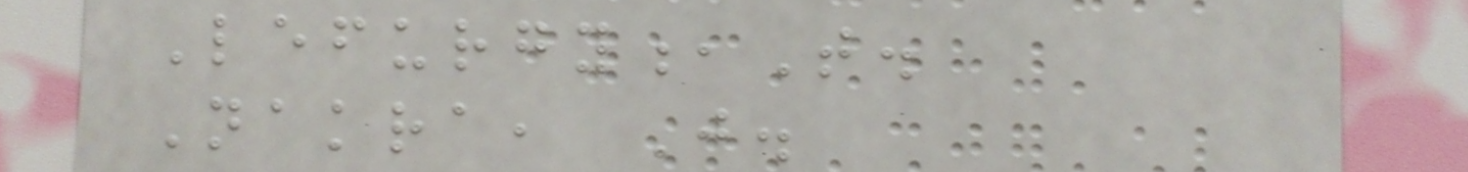Lefurgy,T.
Nakra, J.
